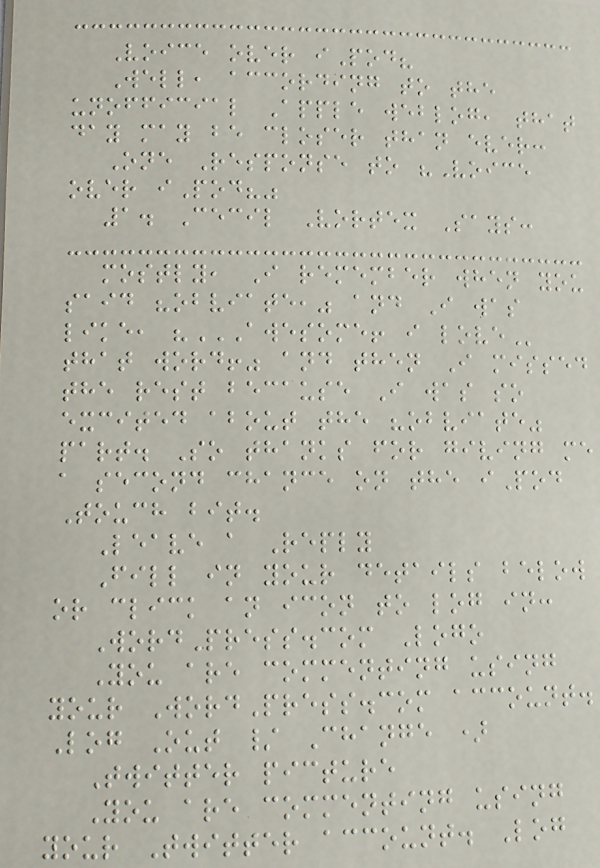Voice over iPod?
Well, according to the
unofficial Apple weblog, that
day may be closer than ever:
One Response to "Voice
over iPod?"
1. Cecil Vortex Says:
mostly, I remember when you
said "obviate," and I was
like, "AWESOME! I LOVE
that word!" and then I missed
the rest because I was so
excited about the "obviate"
part. So thanks for giving me
a second chance on the iPod
Touch bit.
Leave a Reply
Fill in your details below
or click an icon to log in:
WordPress.com Logo
You are commenting using
your WordPress.com account.
Log Out / Change )
Twitter picture
You are commenting using
your Twitter account. Log
